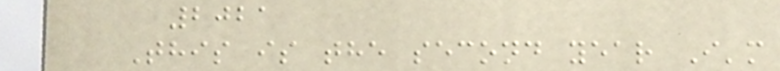2021
This is the second year I'm
